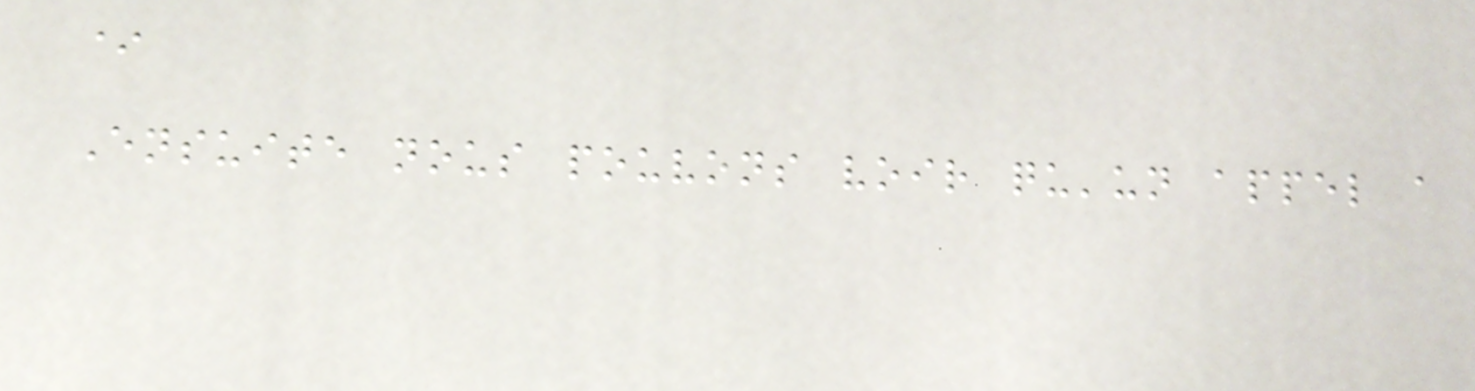*
Ensuite nous pouvons voir qu'un appel a
